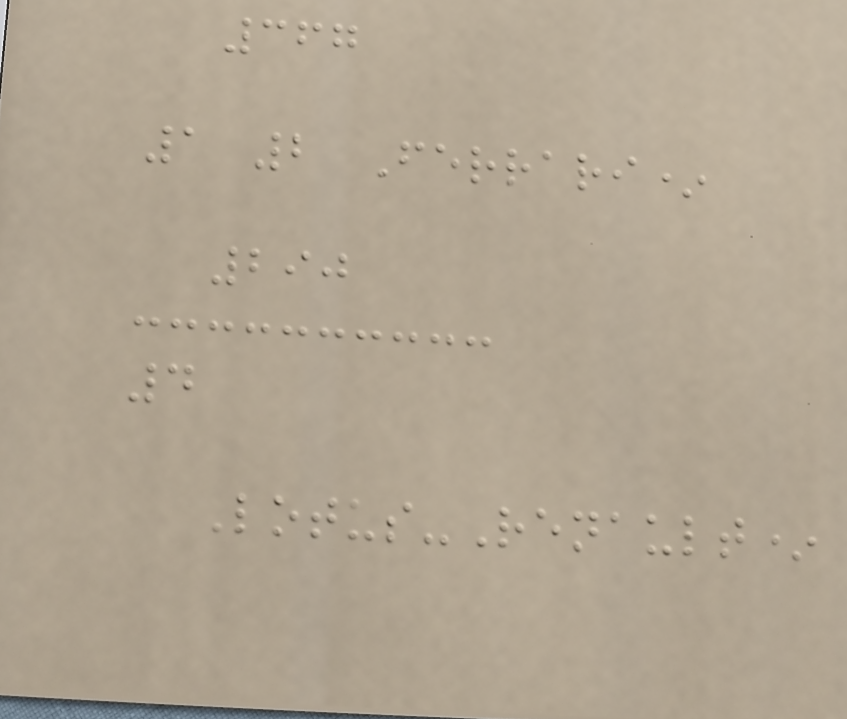367
1 2 Ferrari*
290
4
Lotus-Renault*
